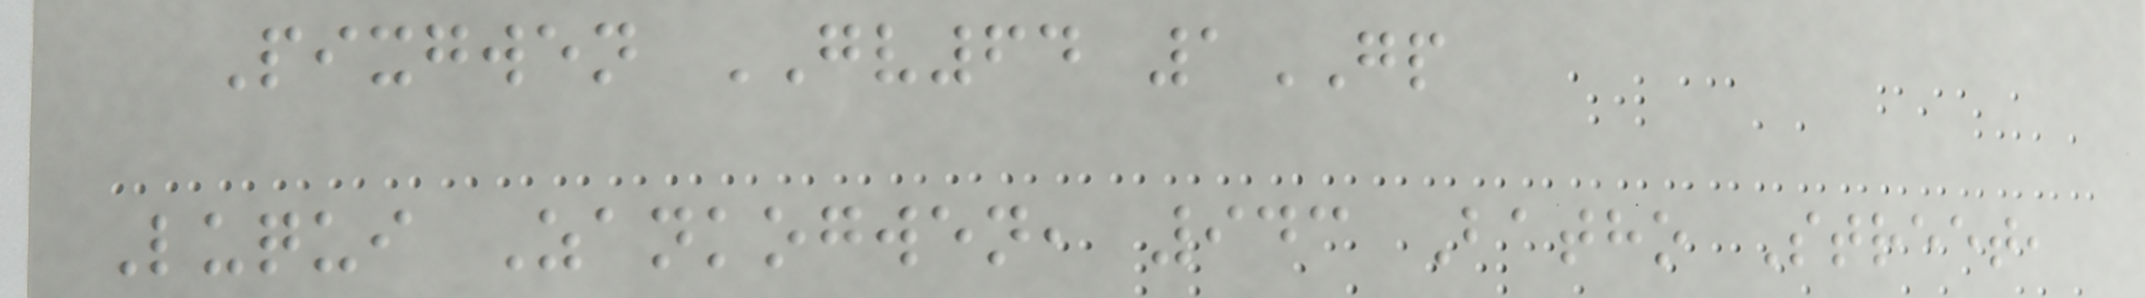Pixgwen GV64 1GP
Luqui Zankogwen, 943 Batho Street,
